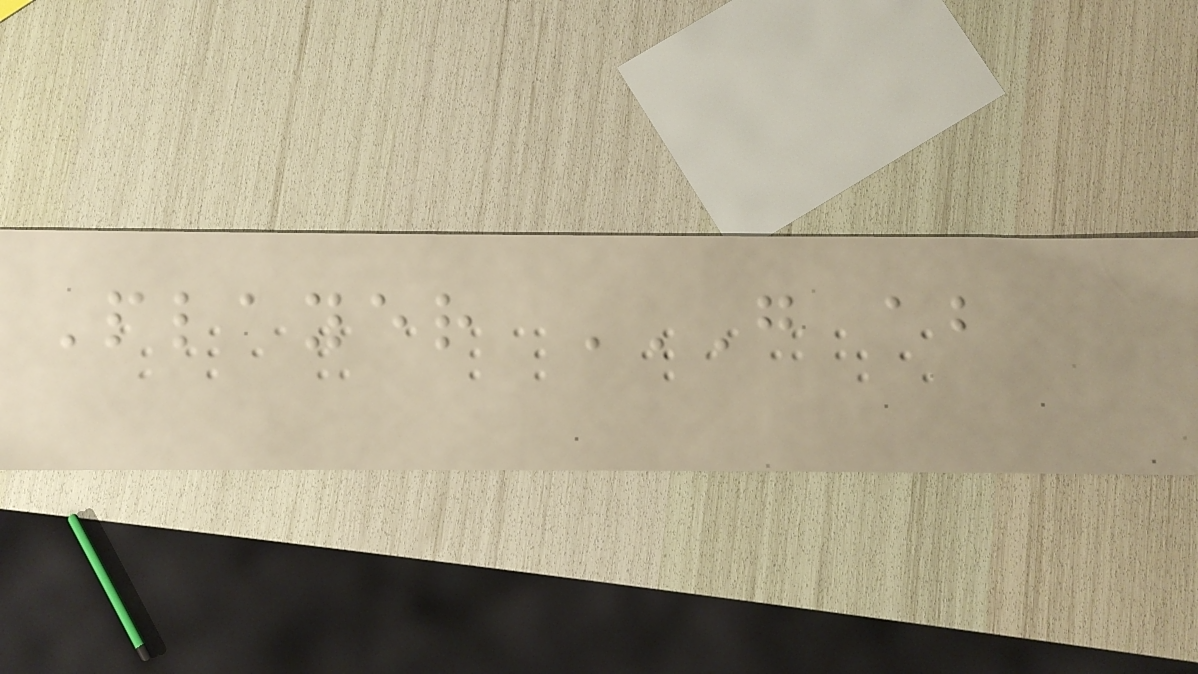Player G AB
